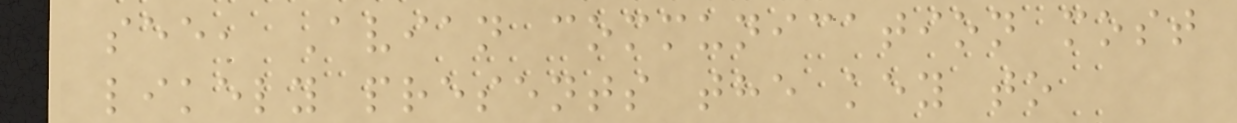see, Avian communication most
likely presents the key to
